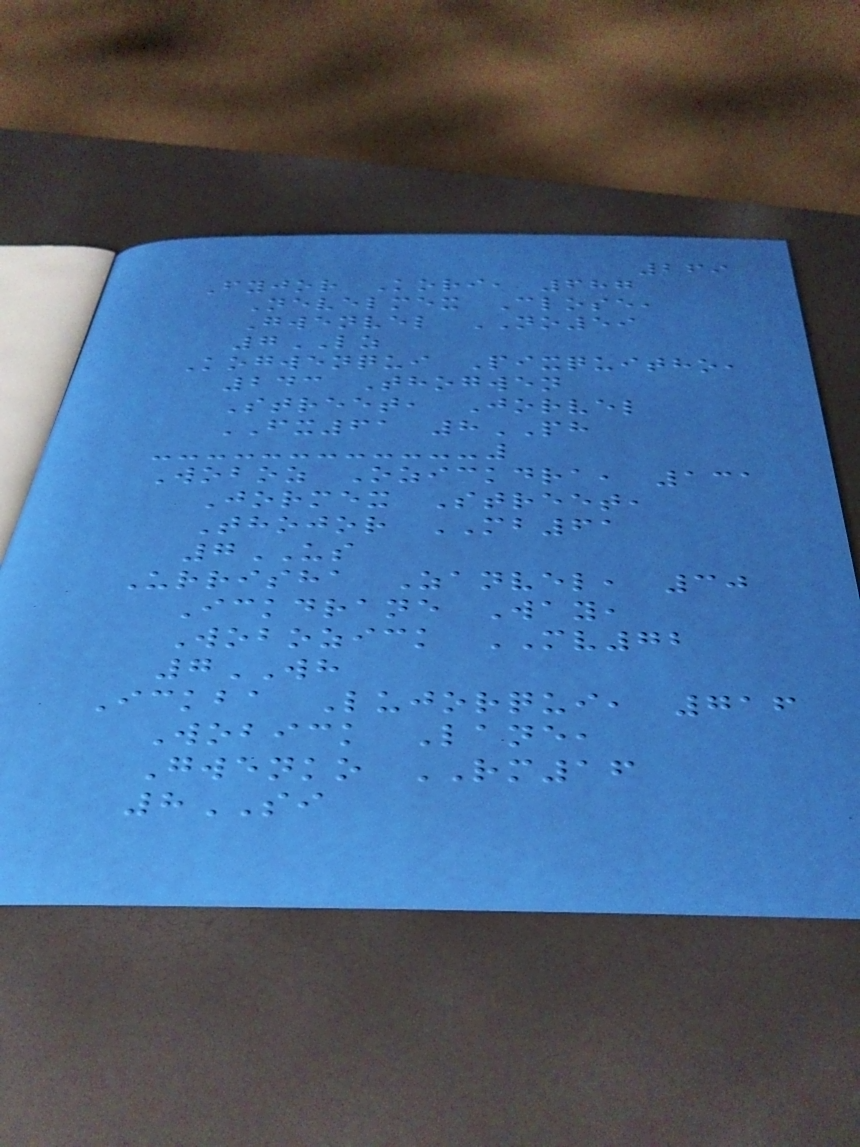269
Fyjor Kori, 687
Nevelmex Close,
Gwenvel NO59
7LZ
Kogwenqui Pixquitho,
243 Thogwen
Street, Jorvel
FX61 8PH
Woboz Ozickdra, 131
Jormex Street,
Thojor MB61
7US
Urrisha Zanvel, 30
Ickdrane Way,
Wobozick MV72
7WH
Ickba Lujorqui, 716
Wobick Lane,
Gwenko RM16
8SI
